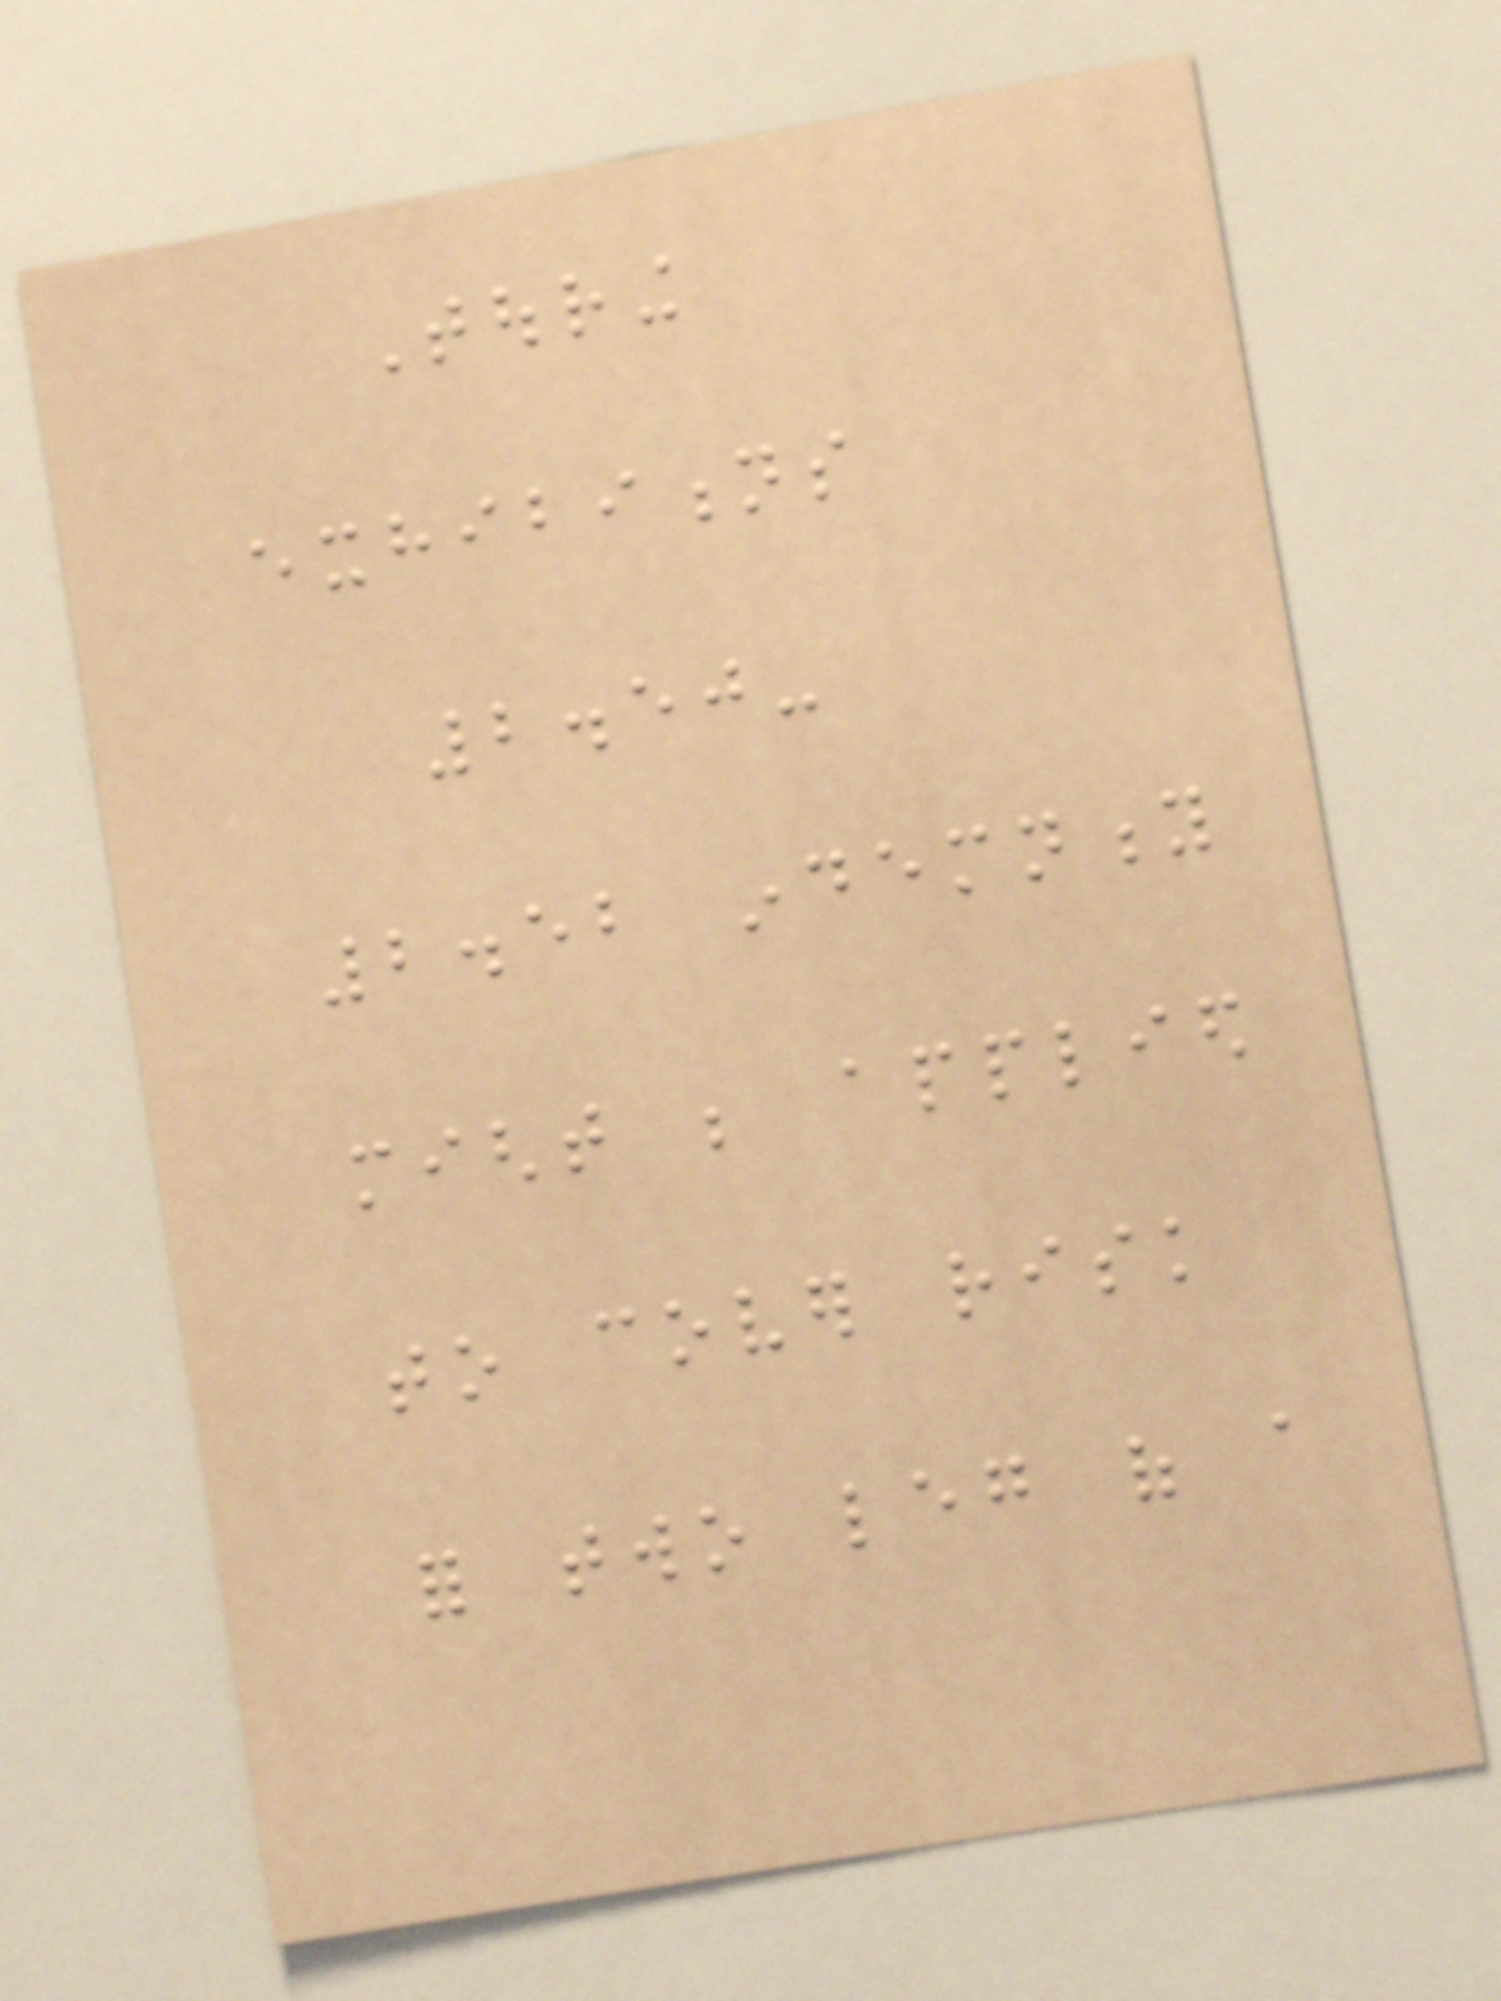Touring
exhibitions
2.50-
2.52 indemnity
might be applied
to cover risk
for two leg of a
